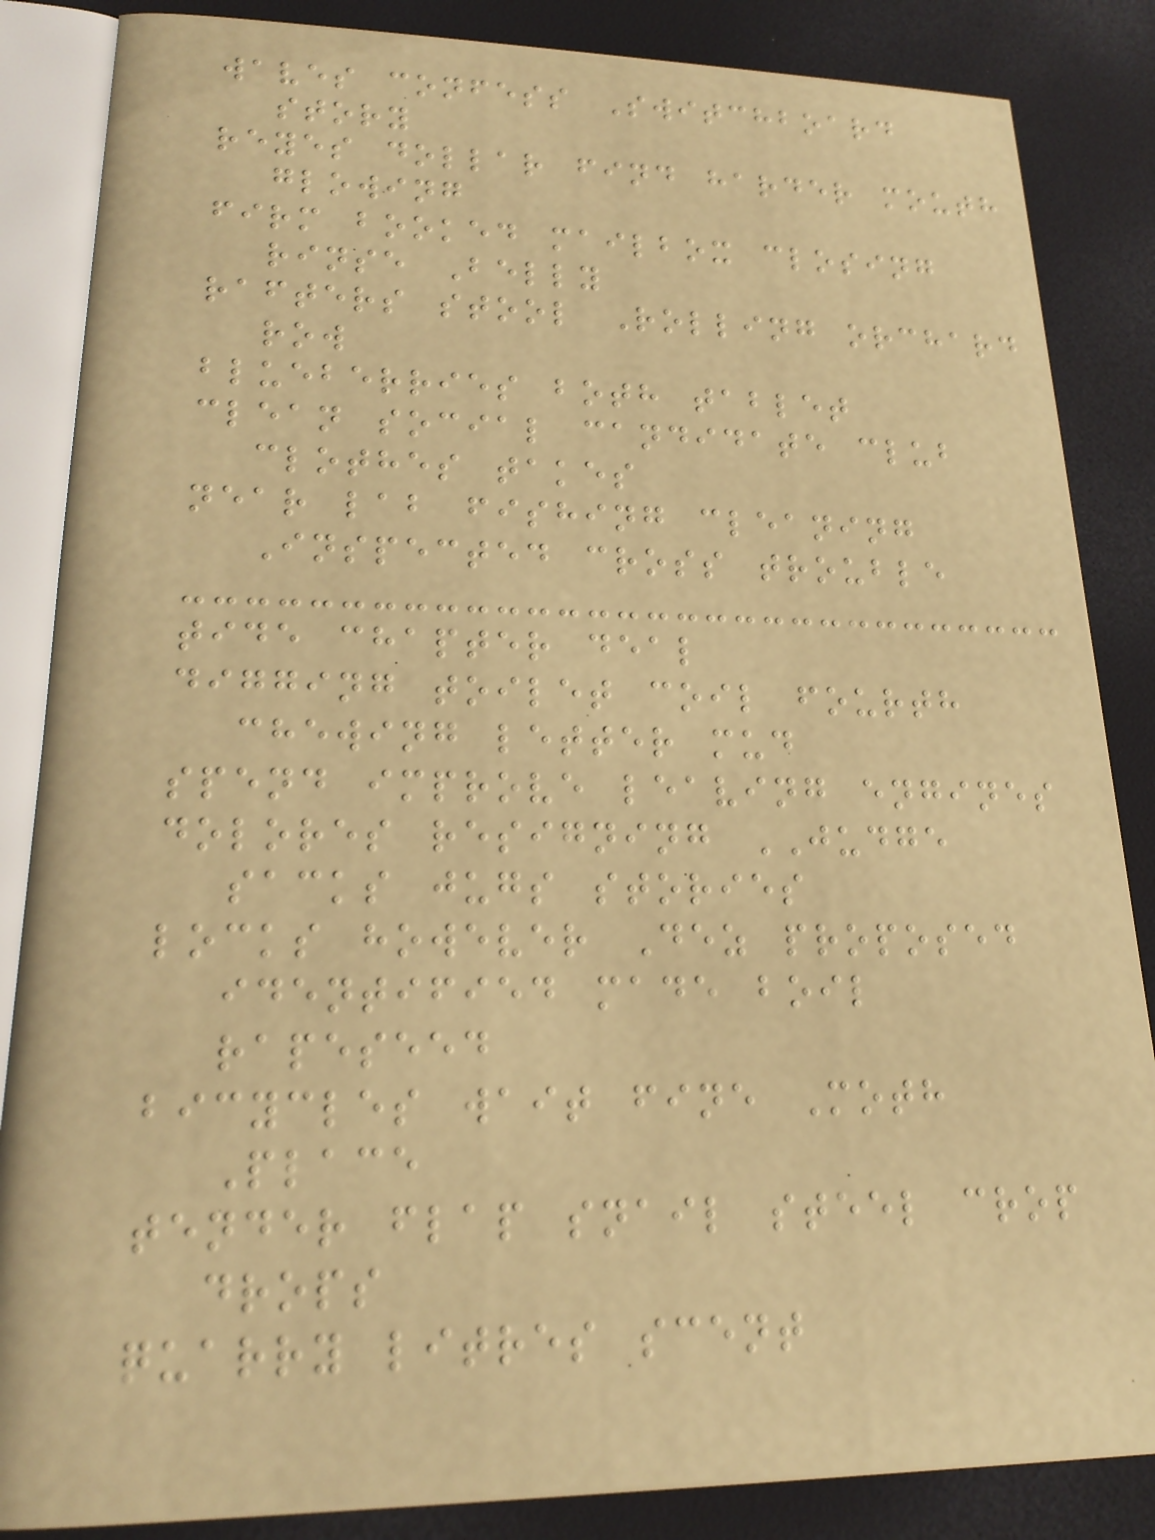waves confess Switchboard
story
reyes dollar find harder mouth
glowing
firm booked mailbox closing
rinse Belly
rafters stool Rolling orchard
row
blueberries both tablet
clean social candidate club
clothes takes
near lab fishing cleaning
Inspected cross trouble
tide chapter deal
digging toilet coil fourth
chewing letter mud
spend improve leaving engines
dolores resigning JUDGE
sacks jugs stories
locks however Dez proposed
identified made boil
rapeseed
bicycles wait fine Moth
Place
tender flap snail steel crop
drops
quarry litres scent
